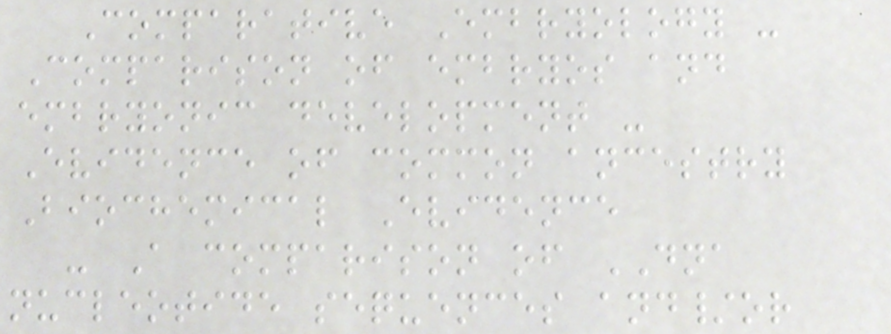Comparative Embryology -
Comparison of embryos and
embryonic development -
Evidence of common ancestry
Biochemical Evidence
- A comparison of DNA
nucleotide sequences and/or
